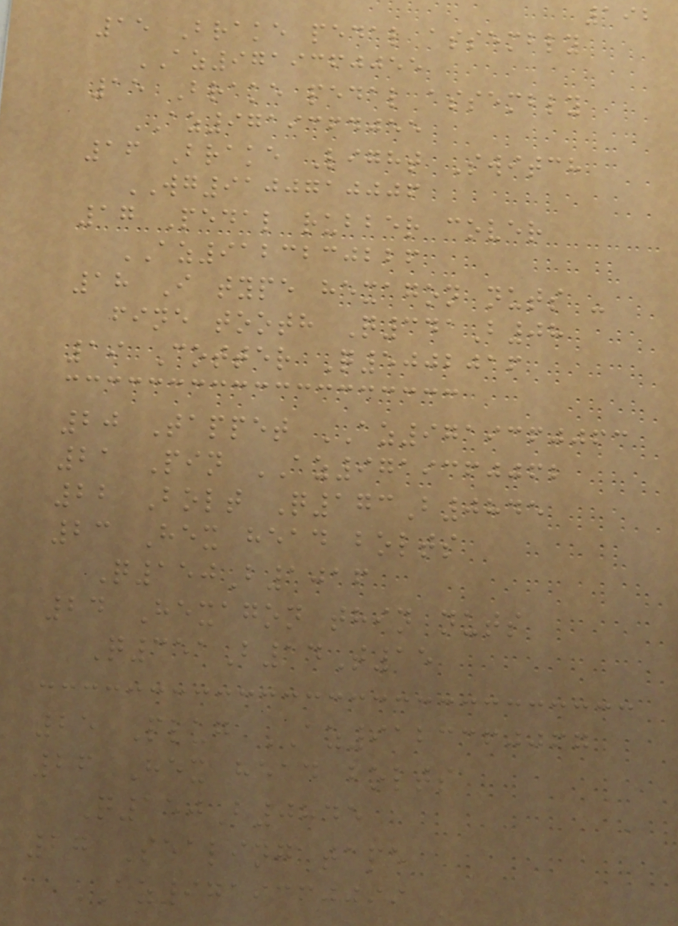192
15 Brake pedal assembly
AZ9719360055
15 Brake pedal assembly
AZ9719364055
16 Brake Light Switch
WG9100710006
17 Pedal rubber cover
AZ9123230226
18 I type hexagon nuts -
fine tooth Q341B08
19 Cotter Q5002016
20 Tappet AZ9719360063
21 Pin AZ9719360062
22 Bolt Q173B0845
23 Hex head bolts
Q150B1016
24 Hexagon thin nuts
Q351B14T15
25 Plug AZ9123360067
26 Hex head bolts
Q150B0845
27 Sealing tape
AZ9719360099
